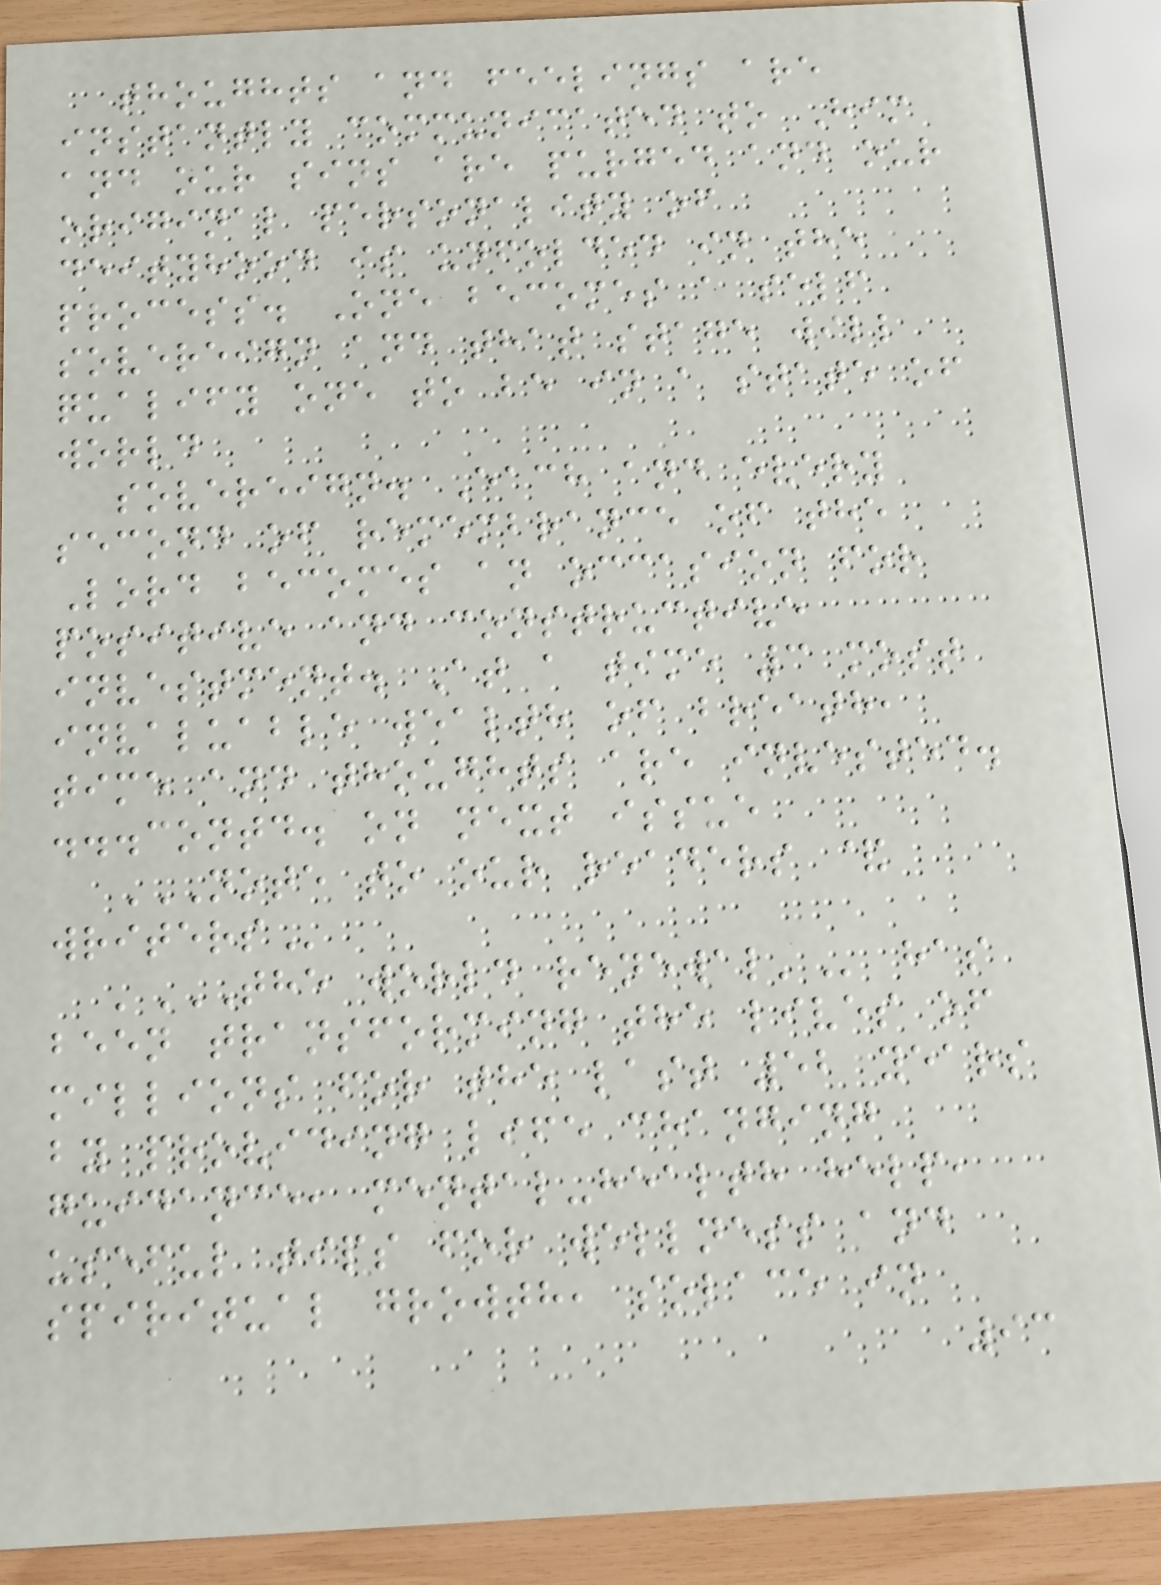thoughts and feelings are
instantly communicated to Him
and our sins are purged and our
original personality of
deityhood is unfolded in the
process. One becomes a self
sovereign and that stage will
qualify one to be in a state of
world
sovereign. Each and every
second of remembrance of the
Lord becomes an occasion for
positive and constructive
investment. At a time 3 most
invaluable wealth of breath,
time and thoughts are invested.
...contd. on next issue
NOTE TO OUR READERS &
WRITERS
'THE WORLD RENEWAL' has
been transforming the lives of
millions for the last 52 years
by providing life changing
guidance, mental-health help,
useful tips for wellness and
spiritual growth, solace in
93
